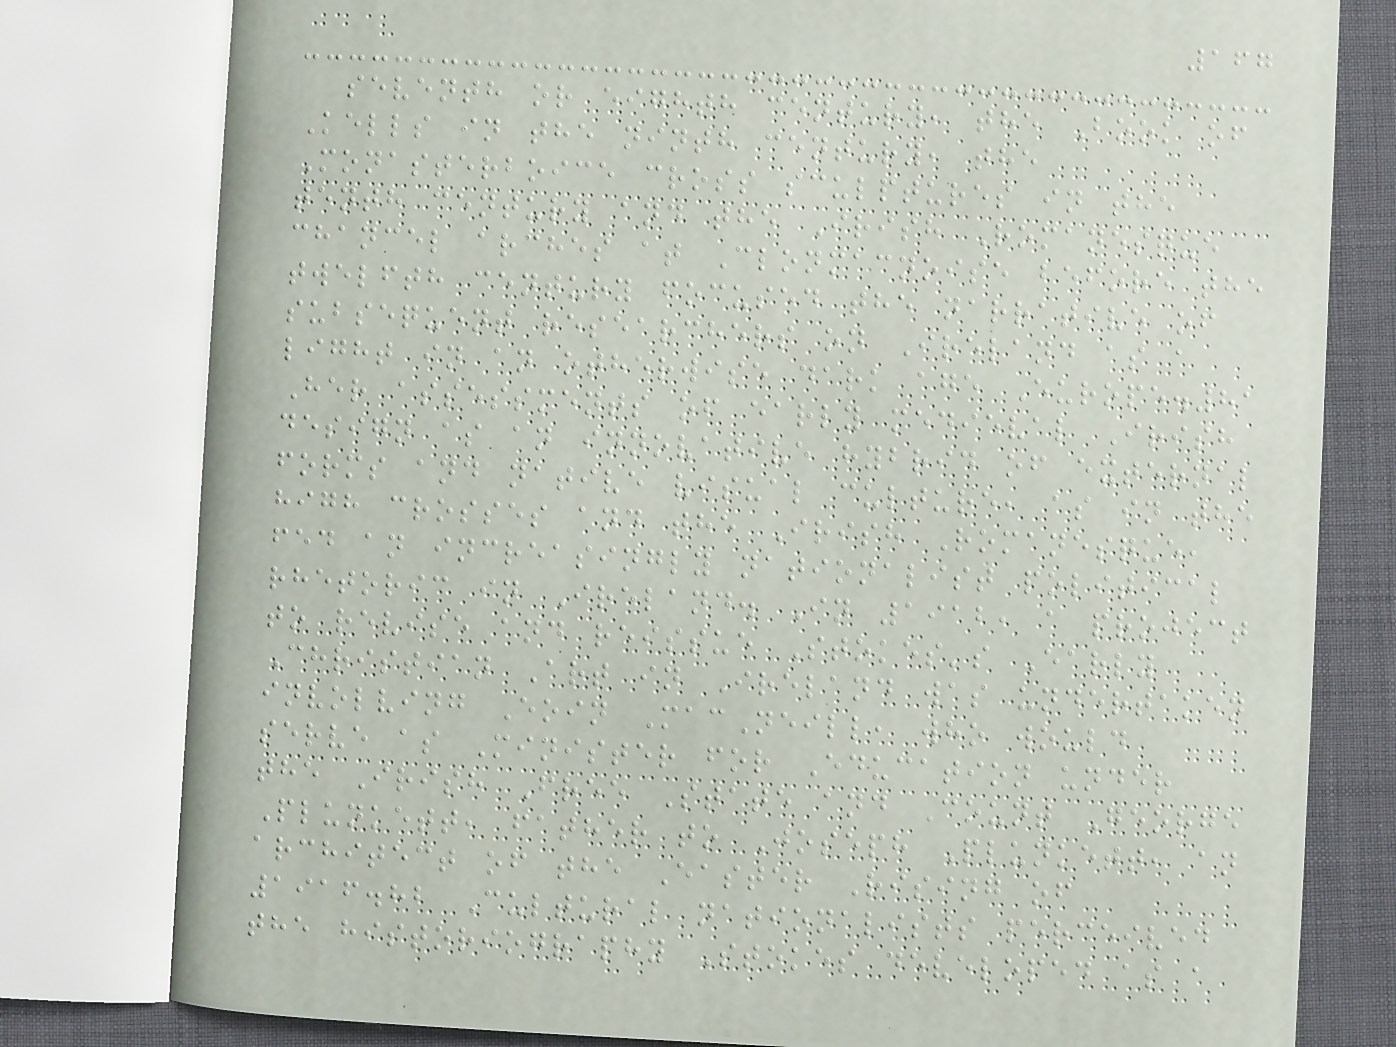167
seventh or eighth century, the Book of
Kells in the ninth century, the
Monasterboice cross sculptures in the
tenth century and the Irish Romanesque
chancel arches at Clonmacnoise before the
twelfth century focused the narrative of
subsequent researchers on Ireland as a
light in an otherwise dark age Europe.81
Her assessments of early medieval Irish
design as an innovative hybrid of external
forms and native visual culture, as in the
high crosses and the Irish Romanesque,
fed an increasingly nationalist political
rhetoric in Ireland. In 1912, a project
to revise and reissue Stokes's Early
Christian Art in Ireland was undertaken
involving Eoin MacNeill, who would
serve as Minister for Education under
the Irish Free State and Count George
Plunkett, father to Joseph Plunkett, an
architect of the Easter Rising of
1916.82 Cultural nationalists perceived
the historiography Stokes developed as a
